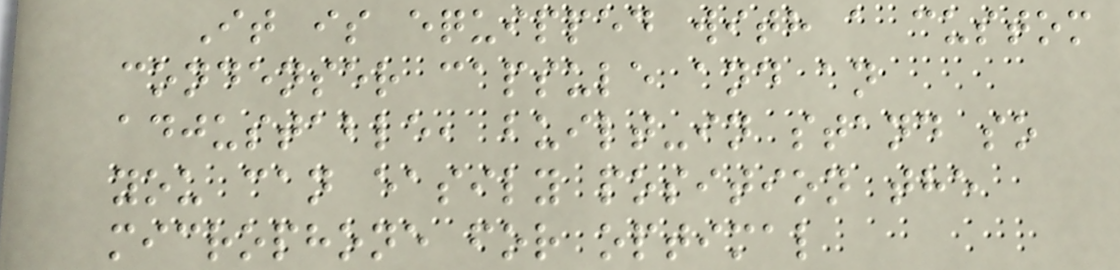It is equipped with a custom
condenser capsule and an
adjustable, built-in stand so
you can easily position the
microphone for optimal
